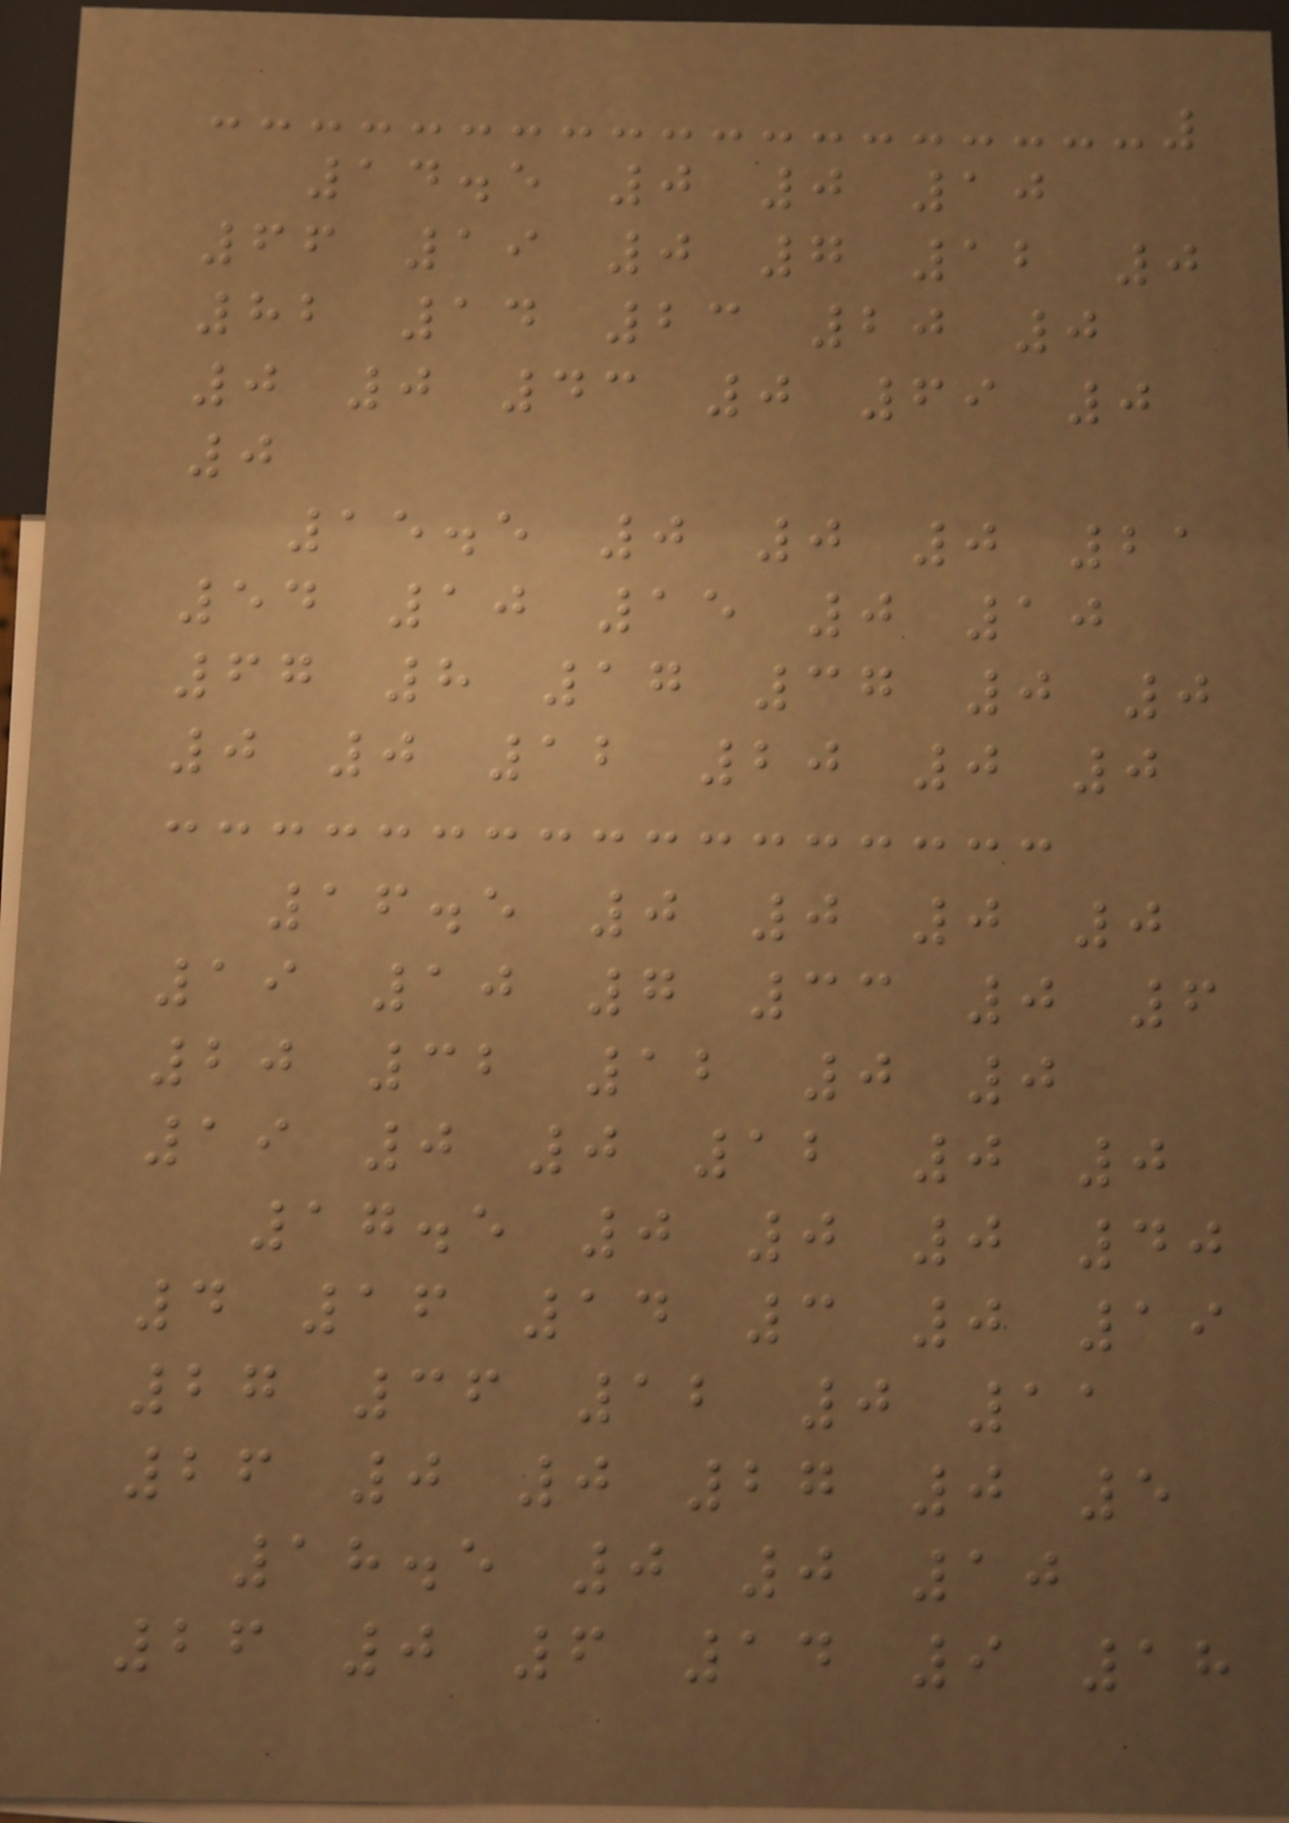14.5 0 0 10
66 19 0 7 12 0
82 14 23 20 0
0 0 43 0 69 0
0
15.5 0 0 0 21
54 10 15 0 10
67 8 17 37 0 0
0 0 12 20 0 0
16.5 0 0 0 0
19 10 7 33 0 6
20 32 12 0 0
19 0 0 12 0 0
17.5 0 0 0 40
4 16 14 3 0 19
27 36 12 0 11
26 0 0 27 0 5
18.5 0 0 10
26 0 6 14 9 18
